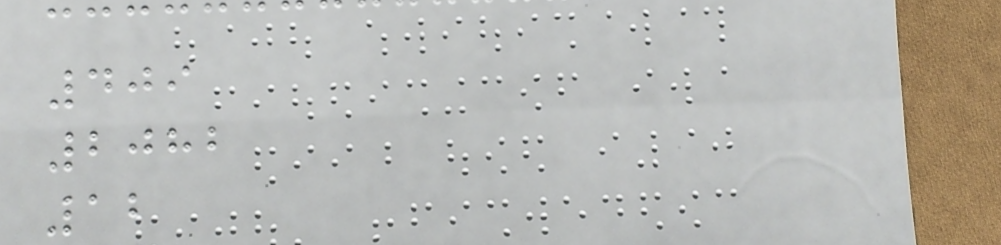409
2082
12
